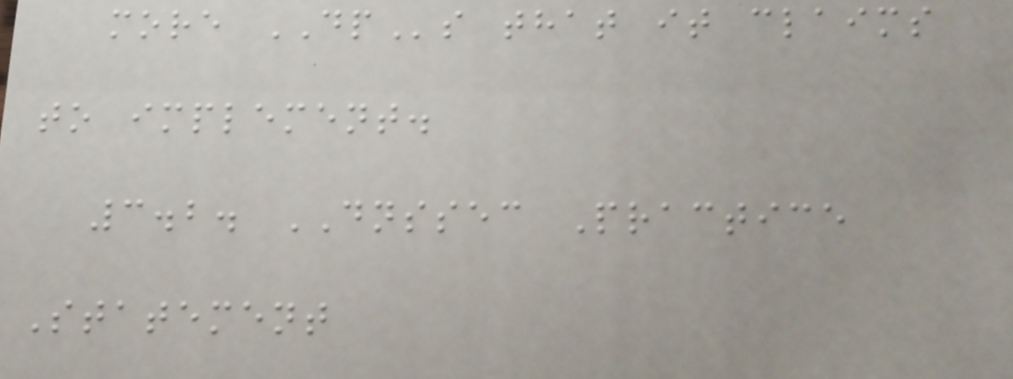more DPs that it claims
to implement.
3.2. DNSSEC Practice
Statement
